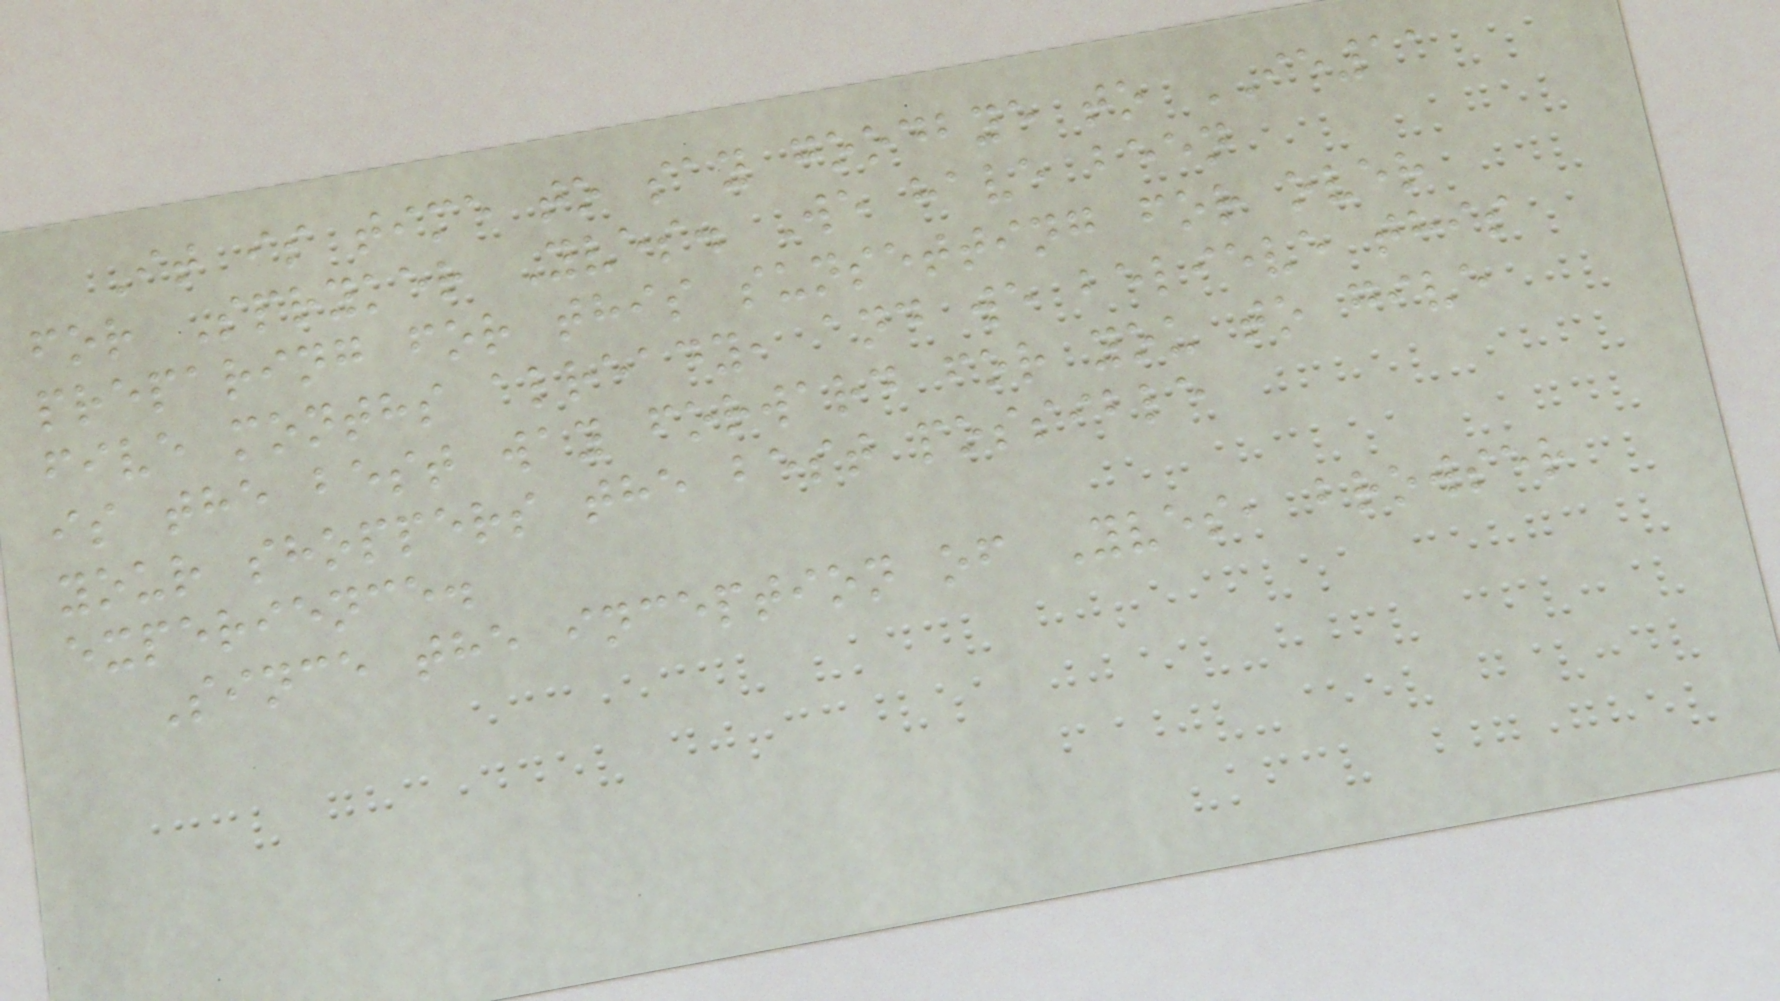It is time to say goodbye to IE11
for Spryker Yves. We have been
preparing for this sunsetting for over
five months already, and we believe this
is the best way forward for you to give
your shoppers the best possible
experience.
Since the inception of Yves, browser
